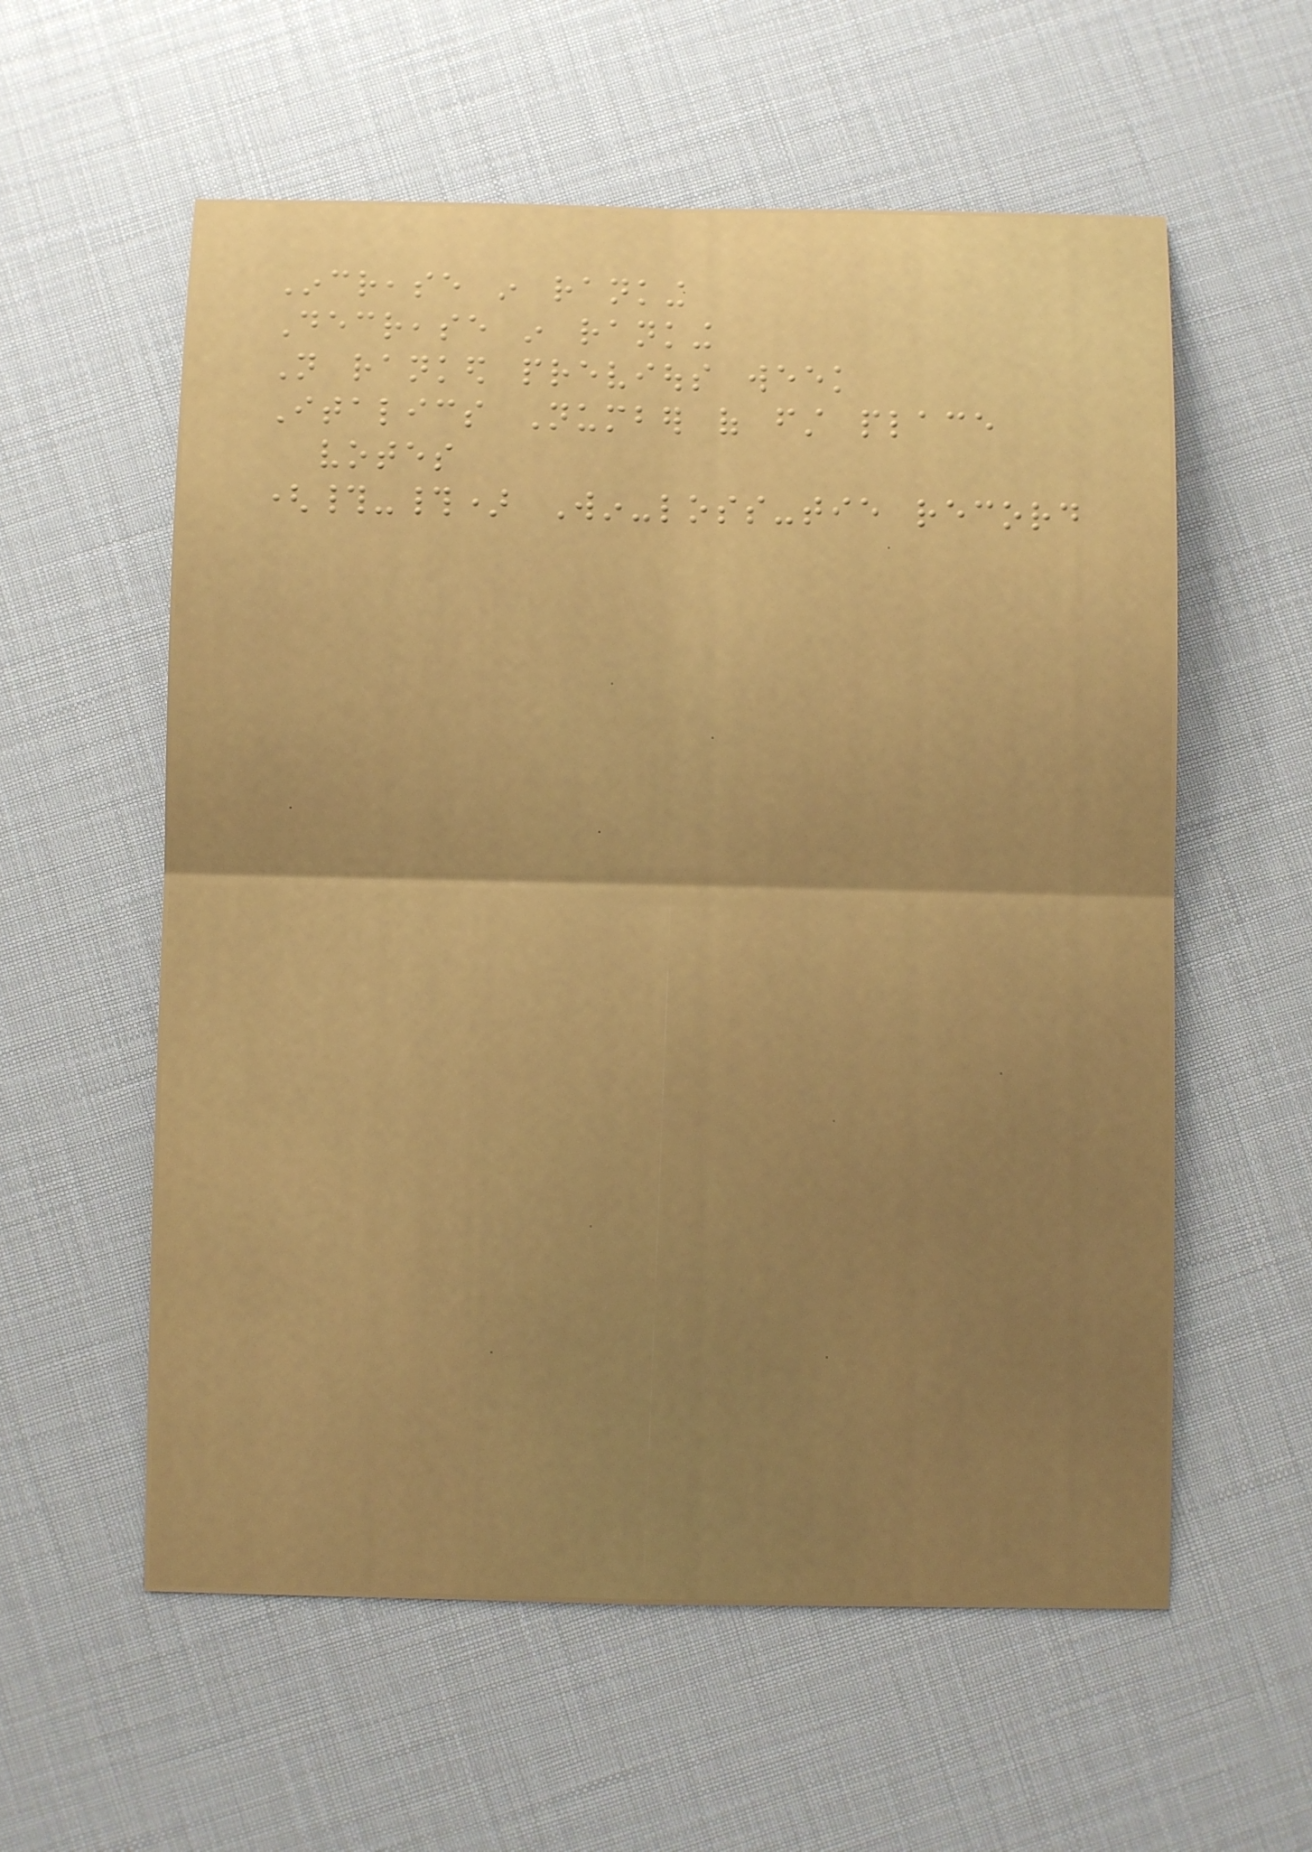Increase in ranking
Decrease in ranking
Not ranked previous week
Italics Number of first place
votes
(#-#) Win-loss-tie record
